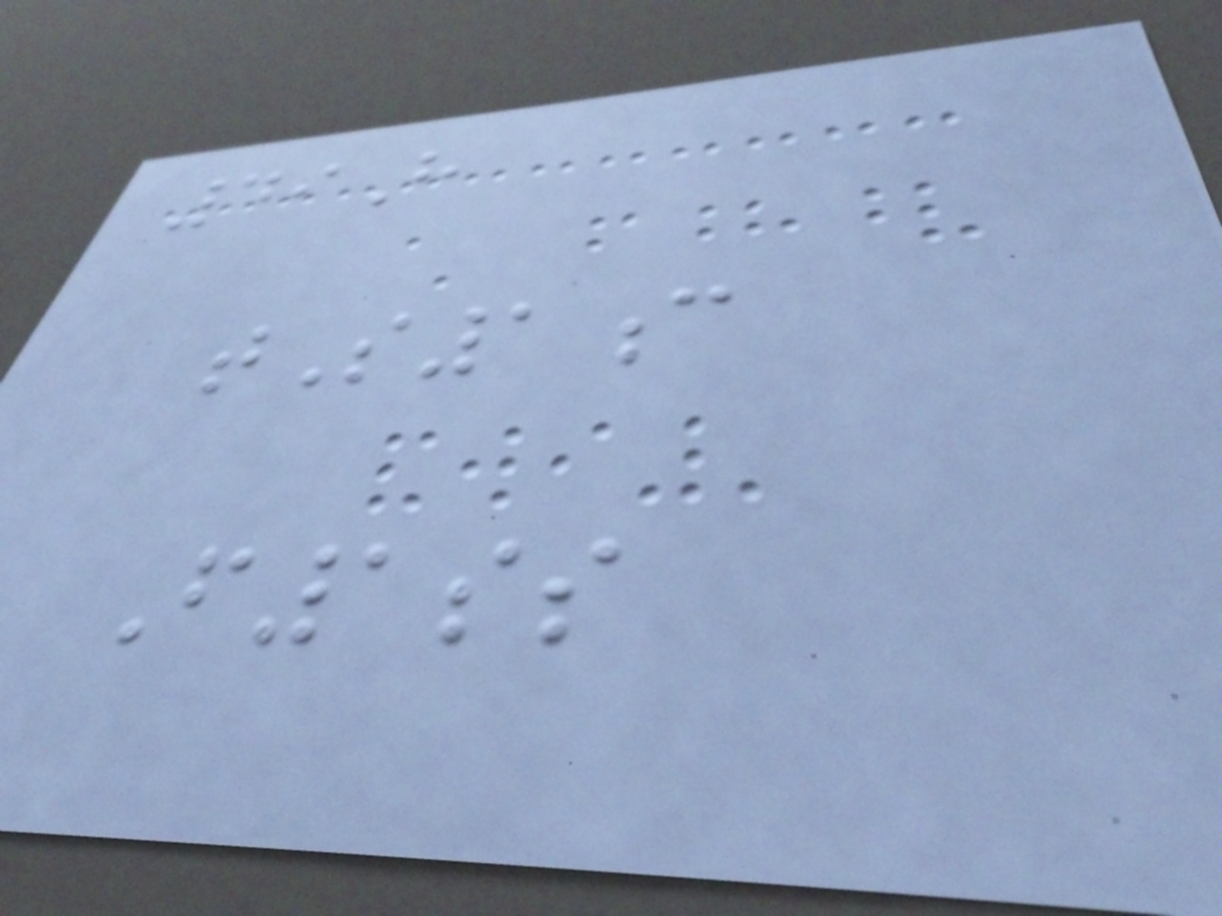49H
tS1c
F1ss
